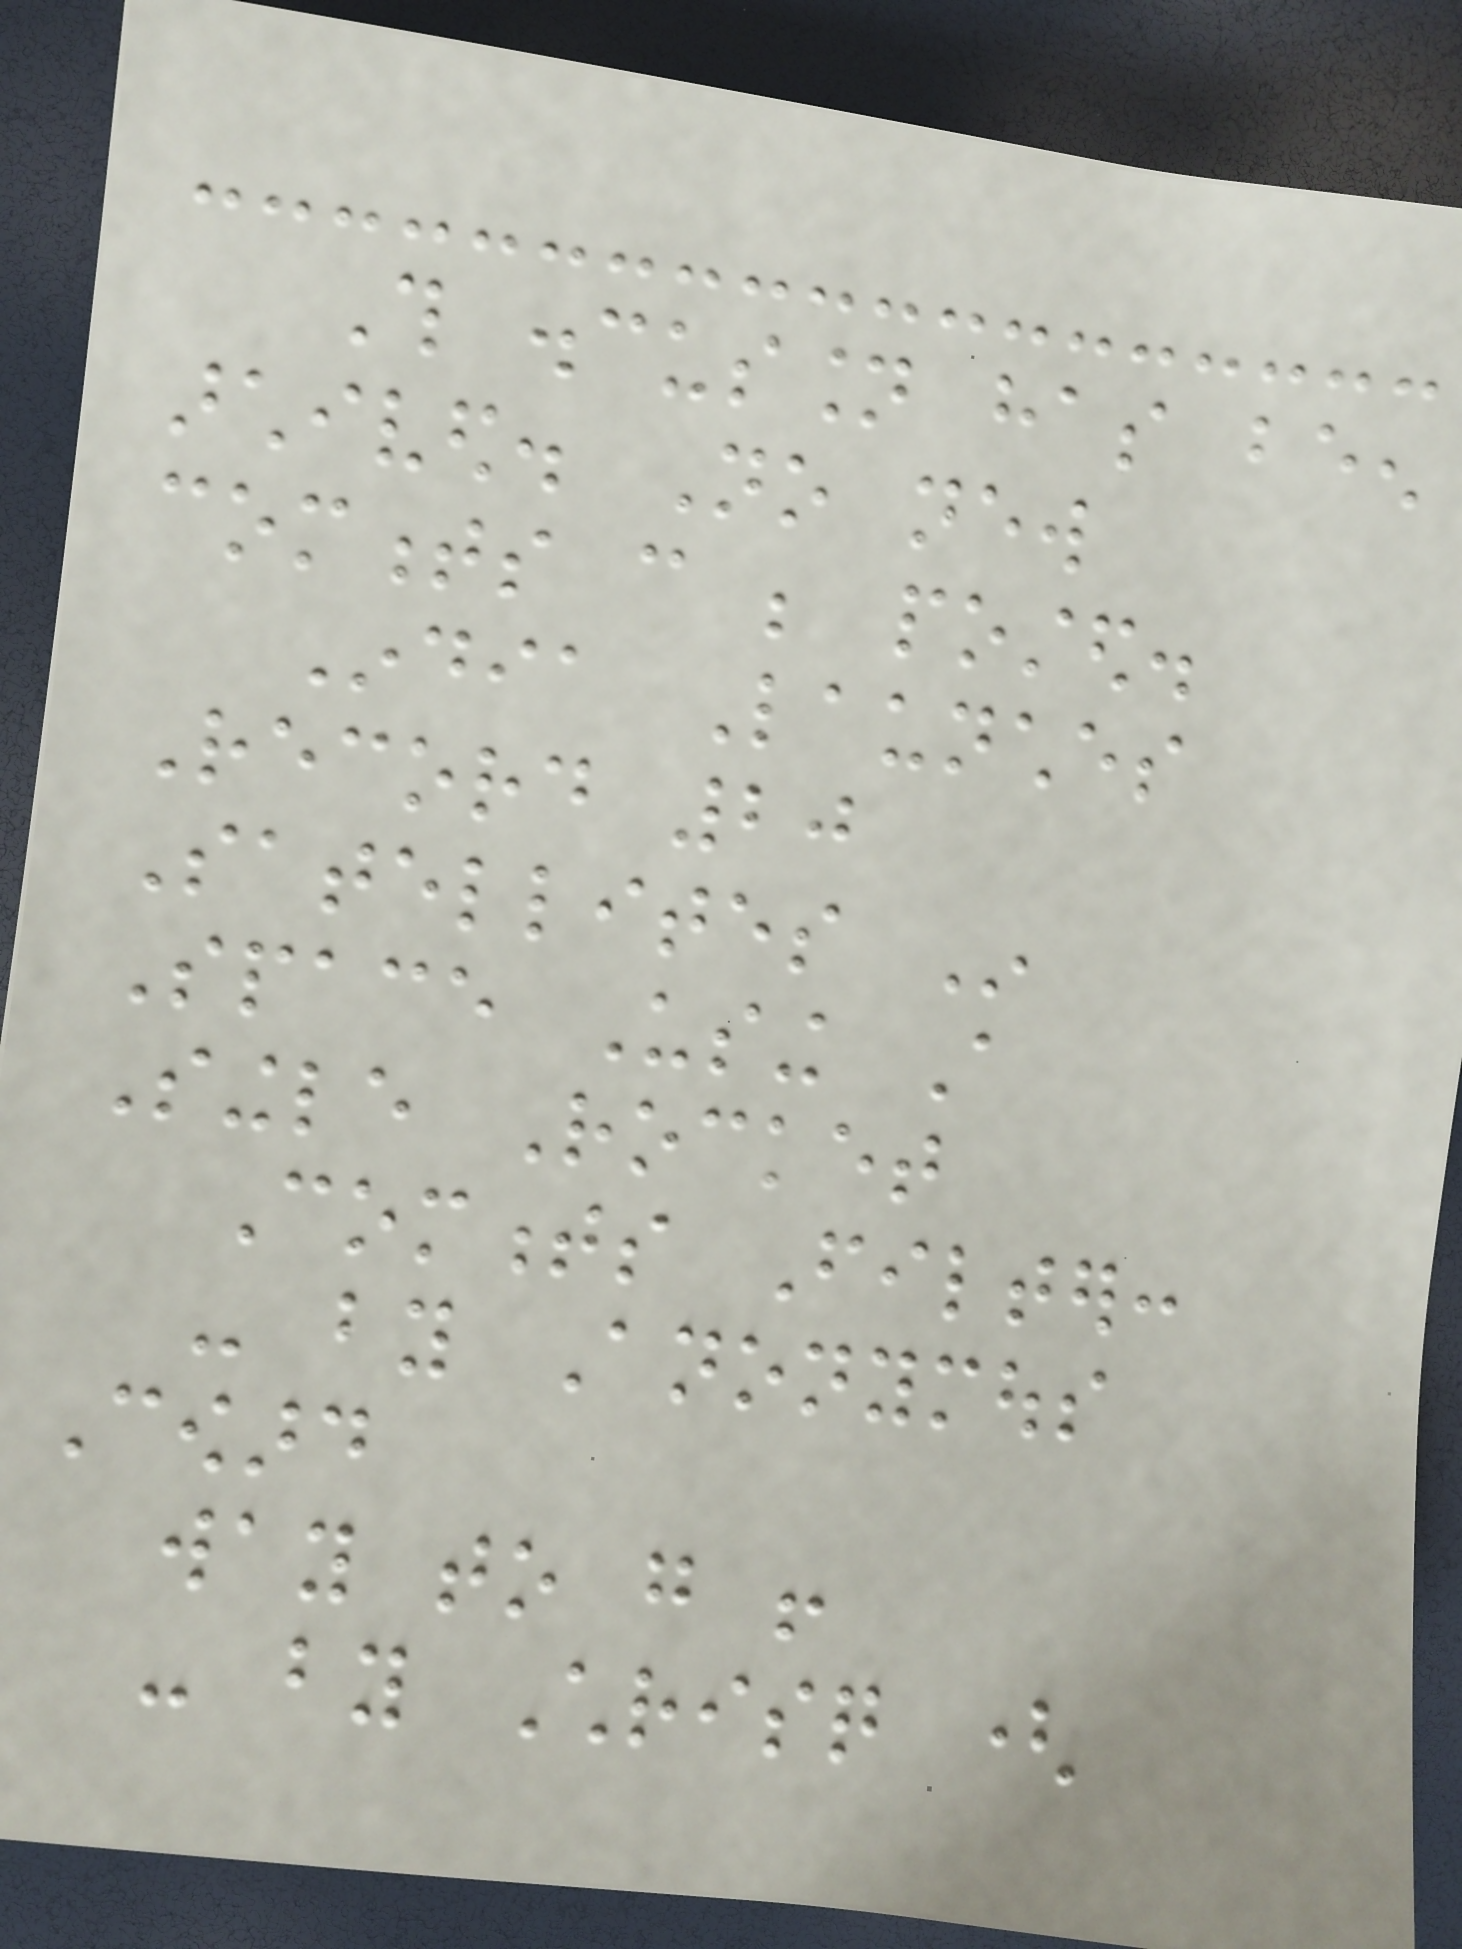This discussion has been
archived. No new
comments can be posted.
India Launches
Record 20
Satellites In
Space Using A
Single Rocket
Comments Filter:
- by Anonymous
Coward
way to go !
- by Chrisq (
